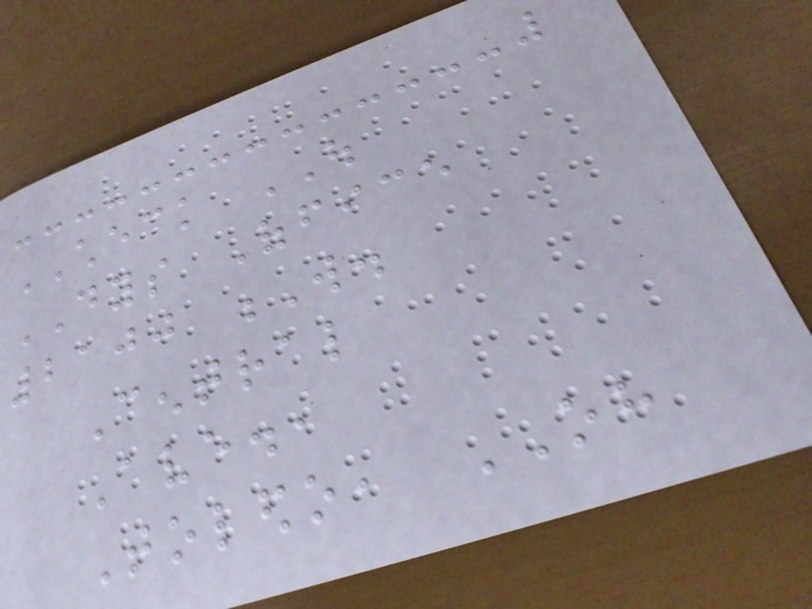CHECK OUT
DYS Office
2100 W.
Central
Ave.,
Toledo, OH
